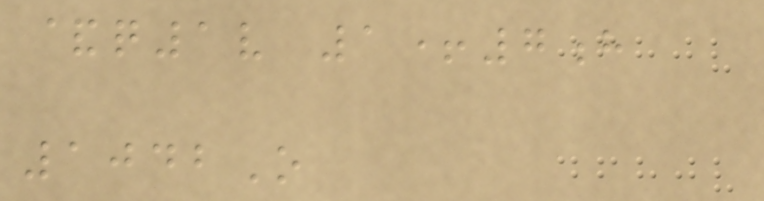&q1v 1+7h
1042O
